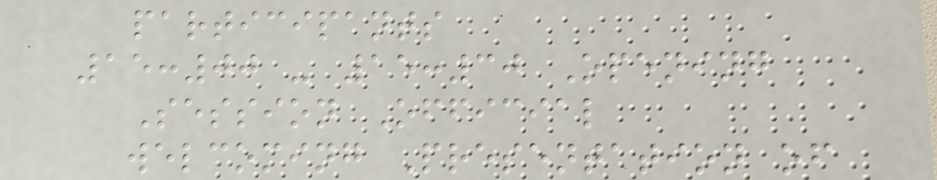participants
15:00 - 15:30 Opening
Session Official
welcoming Presentation of
